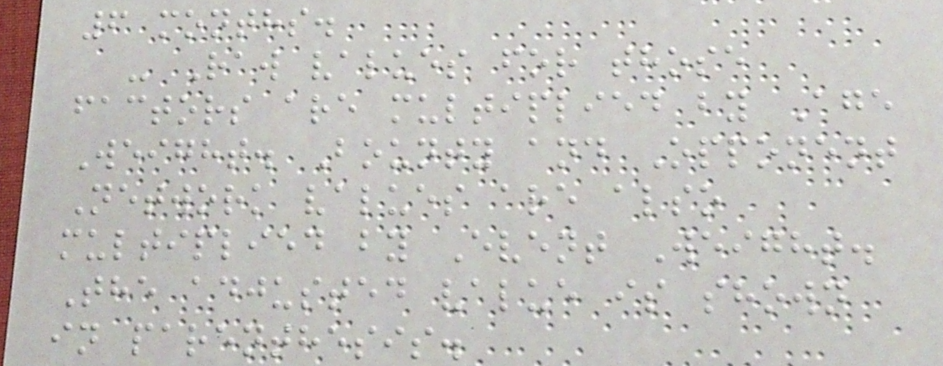6 months.
- Raw values for those
factors are multiplied by Age
Weight. Bounty and Opponent
Network values are also
multiplied by Event Weight.
The adjusted value is shown
in parenthesis.
